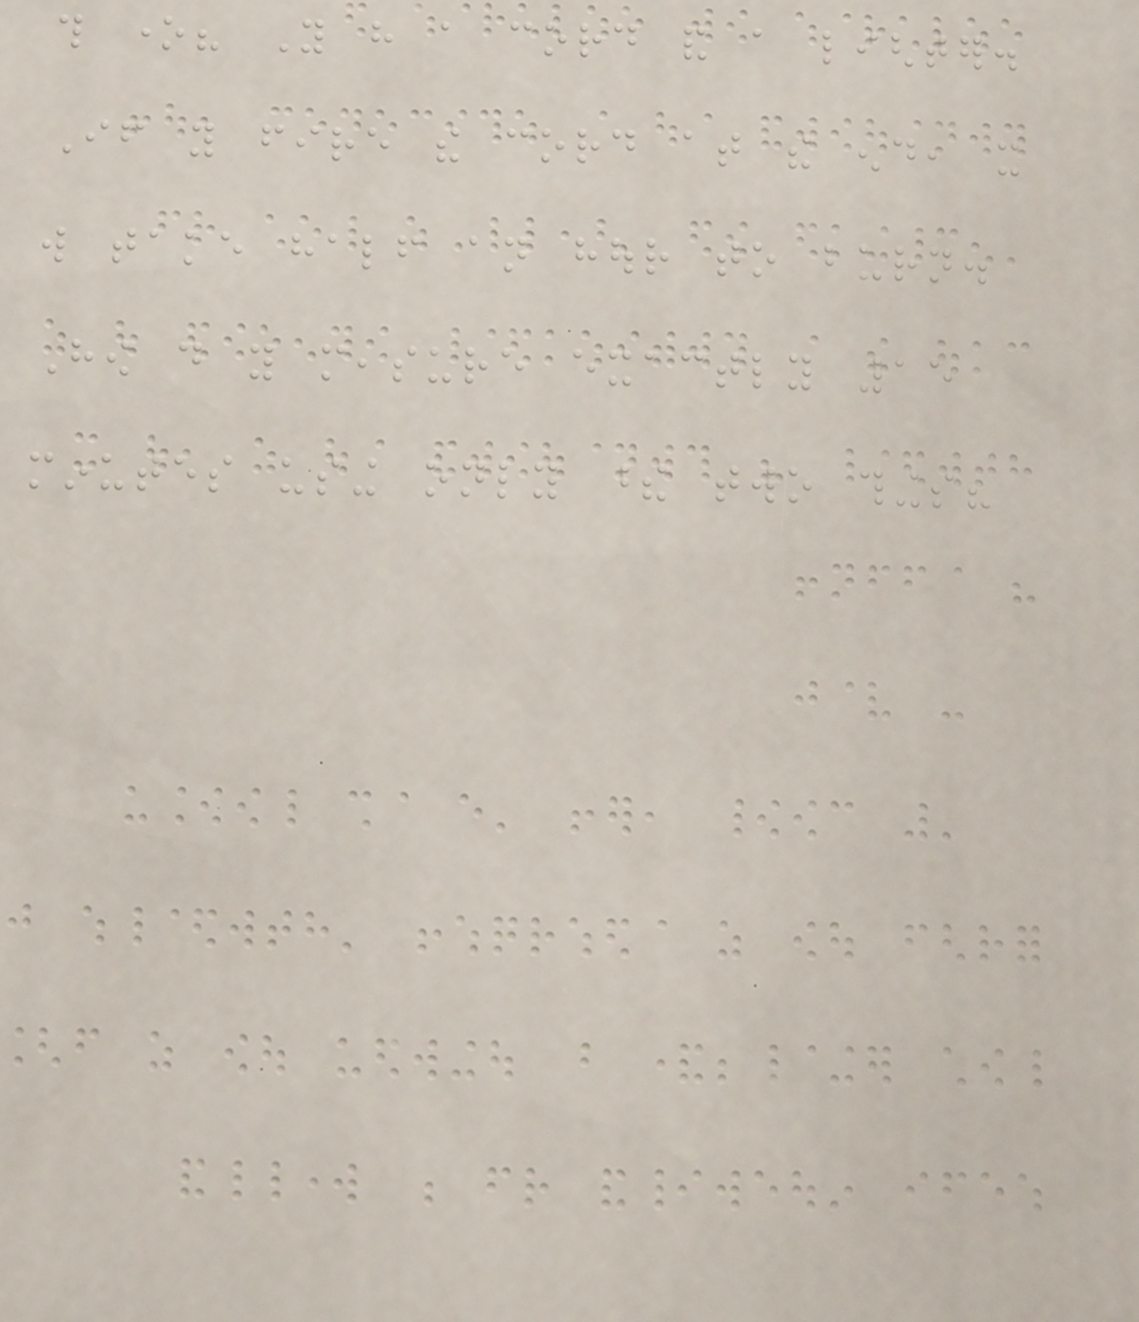this one? You have a cord and a lighter.
If you fire the cord at the end, it
will take half an hour to burn.
How do you measure exactly 15
minutes using only these two things?
